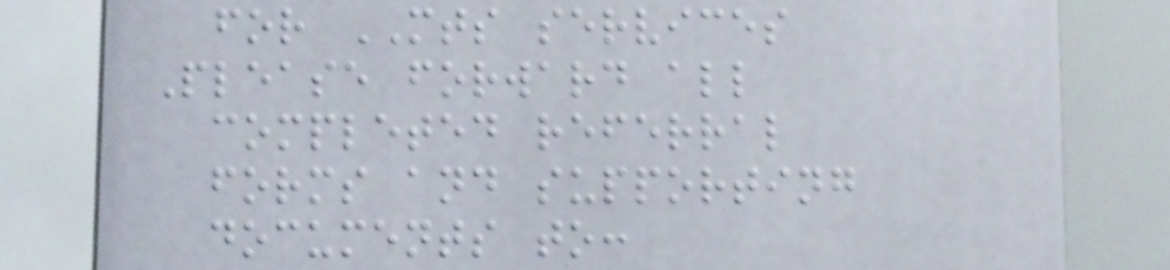for MTS services
Please forward all
completed referral
forms and supporting
documents to:
